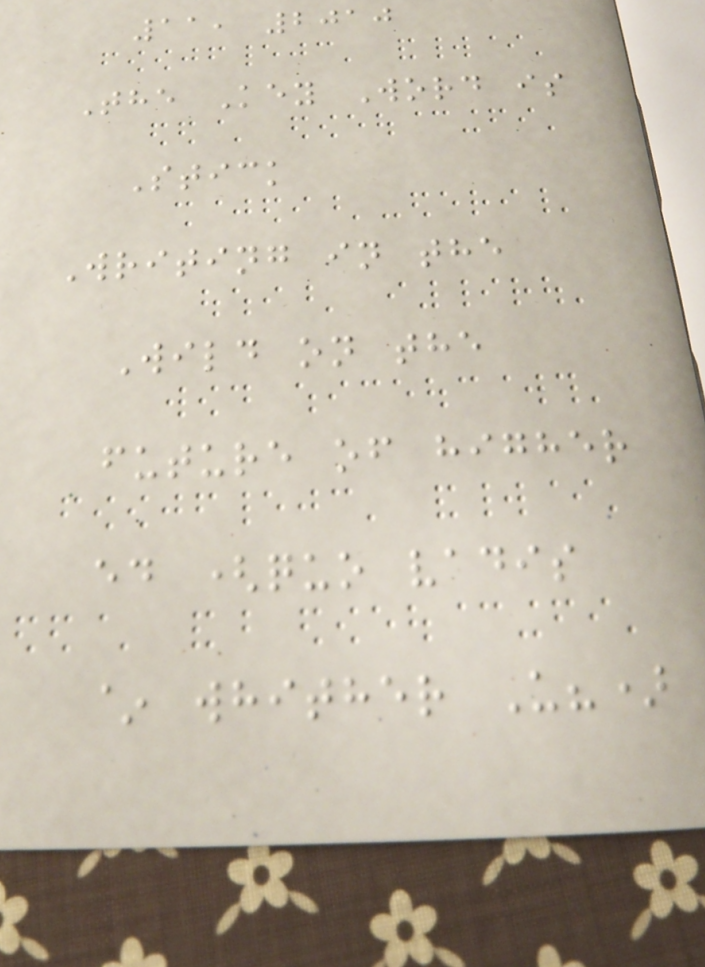11, 2010
The Key Word is
Stick
Writing in the
Wild on the
future of higher
ed (quo vadis
~ whither U?)
